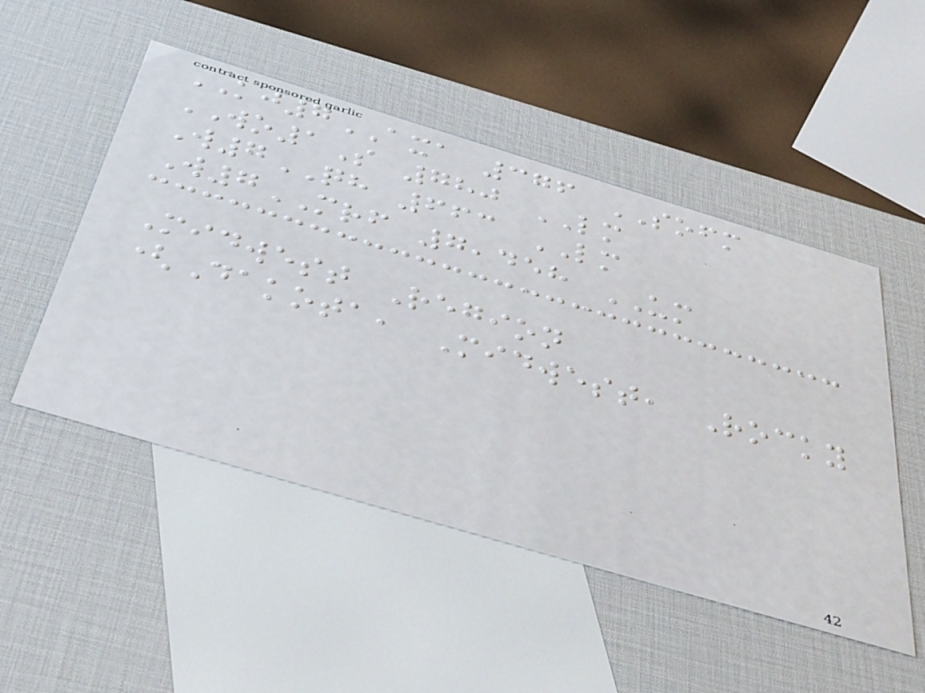KJ7AXA 376 SOFM
WO1S 780 LM
W7QH 663 LM
W7MRF 7,458 UM
Midwest Region
(Dakota, Midwest, Rocky
